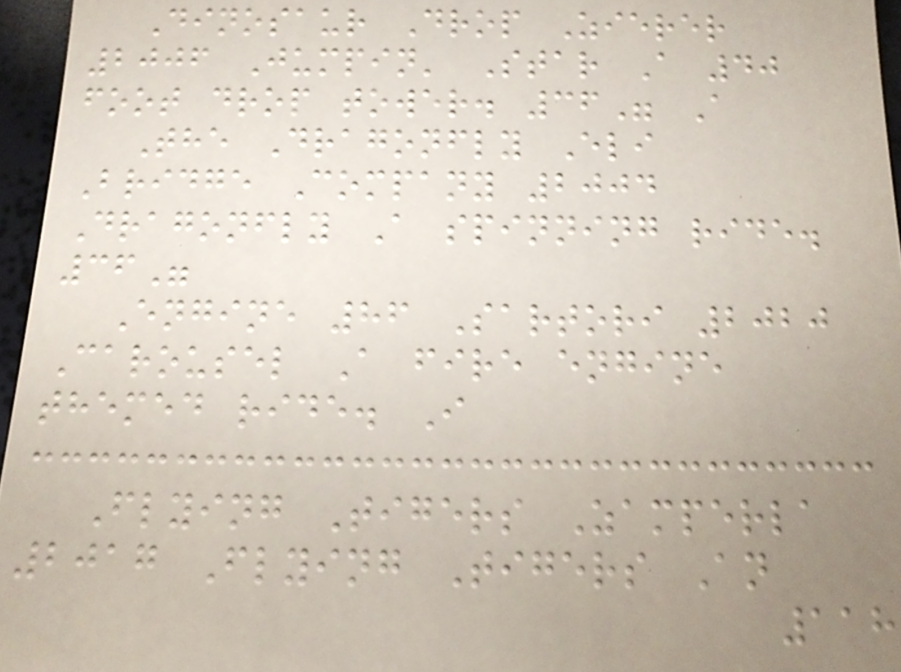Dinosaur Drop Zierer
2006 Jumpin' Star A 40
foot drop tower. 36" A
The Dragonfly Eli
Bridge Company 2004
Dragonfly A spinning ride.
36"
Engine 86 Sartori 2020
Carousel A fire engine
themed ride. I
Flying Tigers Zamperla
2017 Flying Tigers An
118
